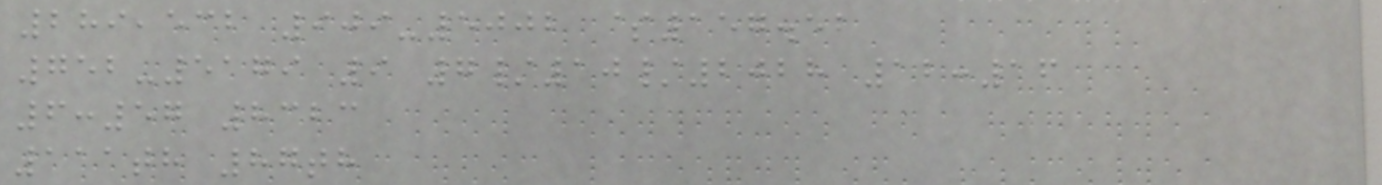289,532 909-5002 $157.52
752-5179 9 7/10/2028 12:16
6:57 8323
111th 87th
